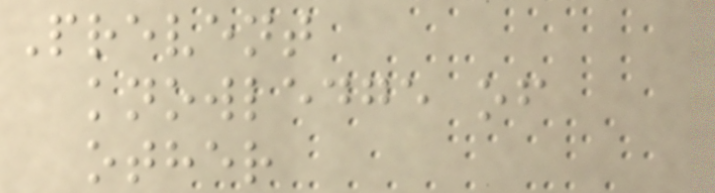Prevent
knowledge of
other
